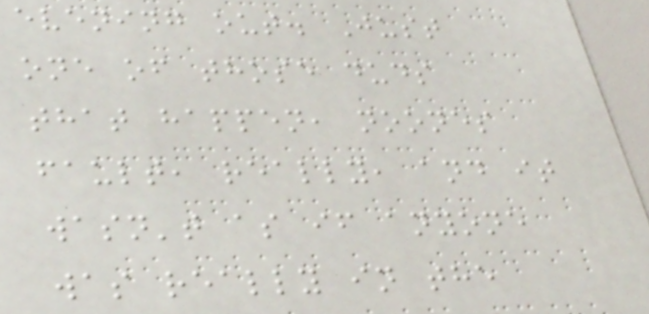evening out. Just
one of those duds
that happen, noones
fault, really, and it
wasn't as if anyone
was really in the
